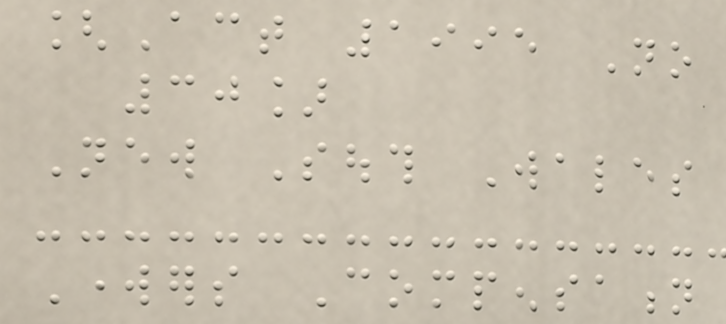[Act 1995 No
30]
New South Wales
Workers Compensation
